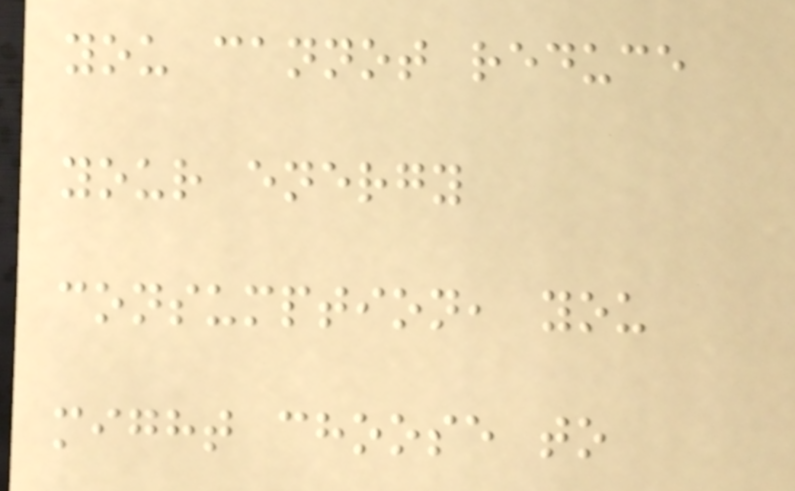you cannot reduce
your energy
consumption, you
might choose to
